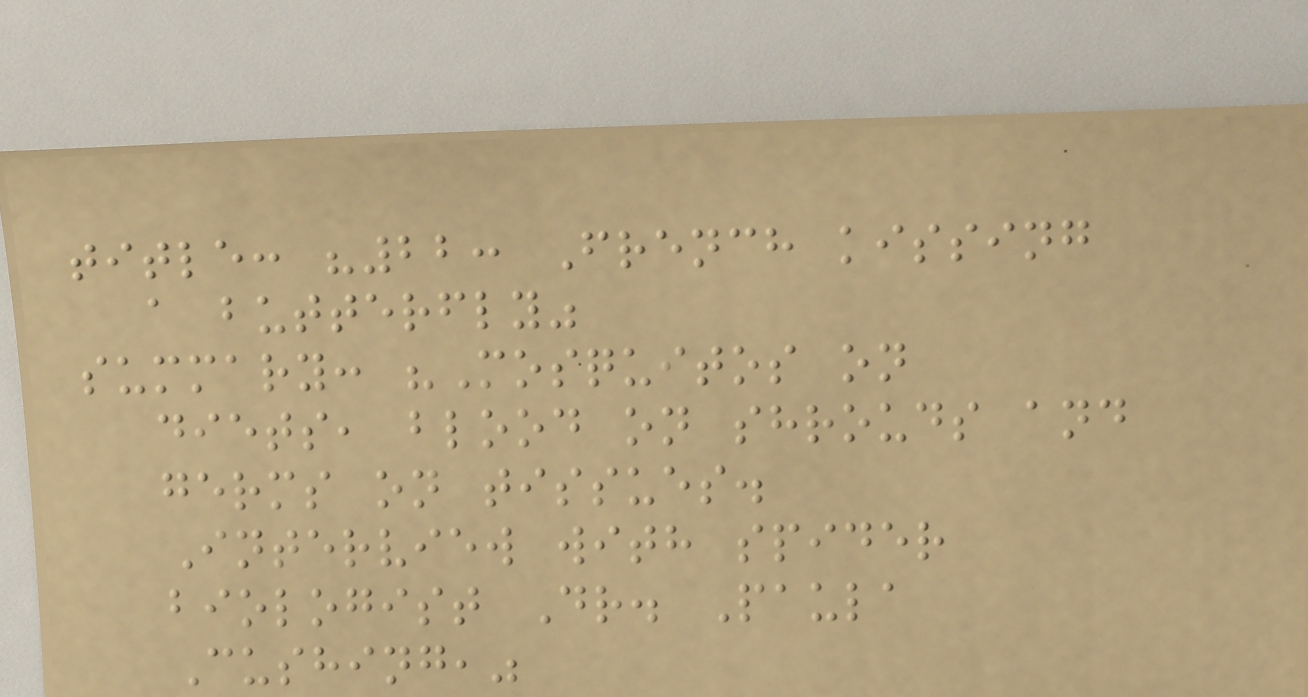title: "22: French kissing
a butterfly"
summary: "Mosquitos on
diets, blood on shrouds and
germs on tissues.
Interview with spider
biologist Dr. Paula
Cushing,"
